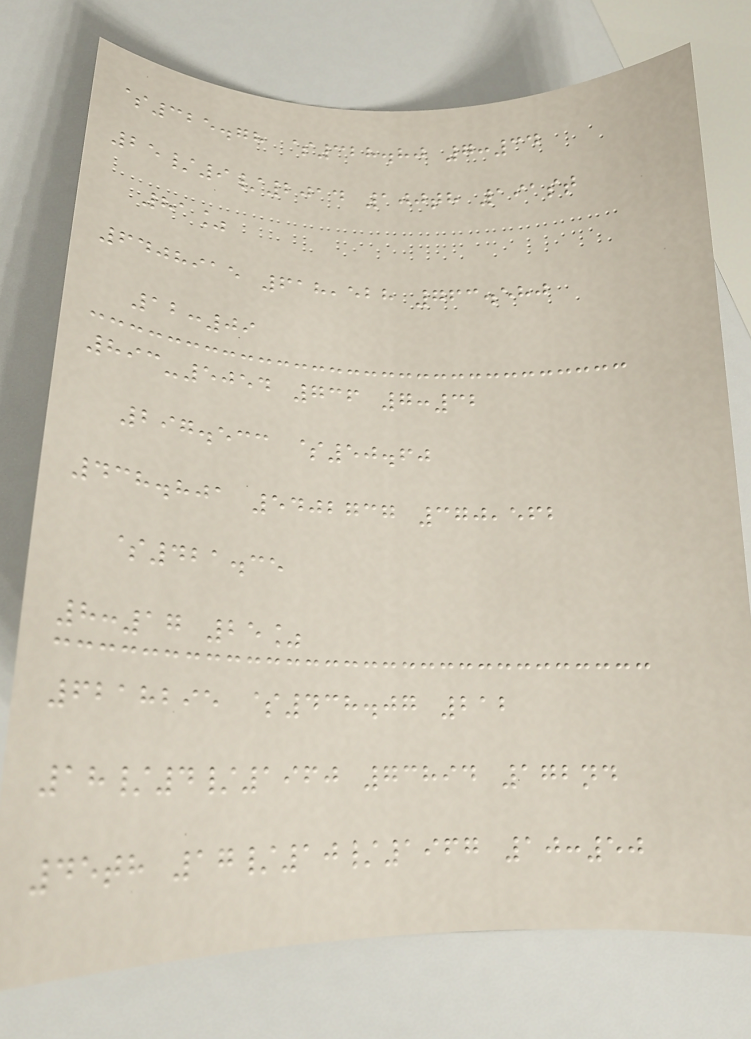$325.78 $328.80 7:34
25/9/2014 100th 191st
81%
6408915 618,528 763.580
12:09
893-5054 736 7:32
297.533 $50.60
438.801 5402737 370,562
$421.35
8:17 25%
6218295 $438.07 212
18/4/1960 73894 172nd
45th 17/10/1967 10:50
